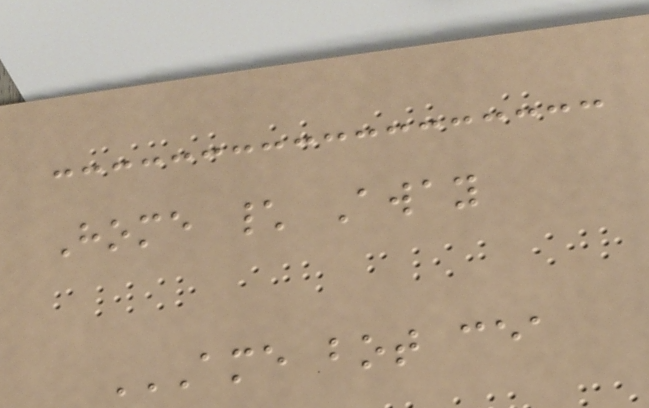Home \ Away
AME BOT CEA
